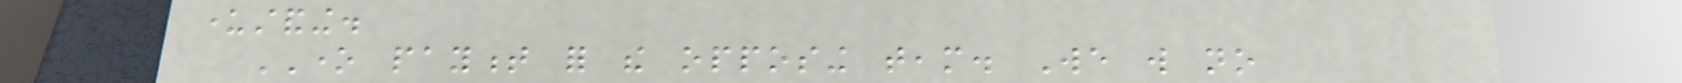understanding.
ONE payment for the opposing team. We will no
